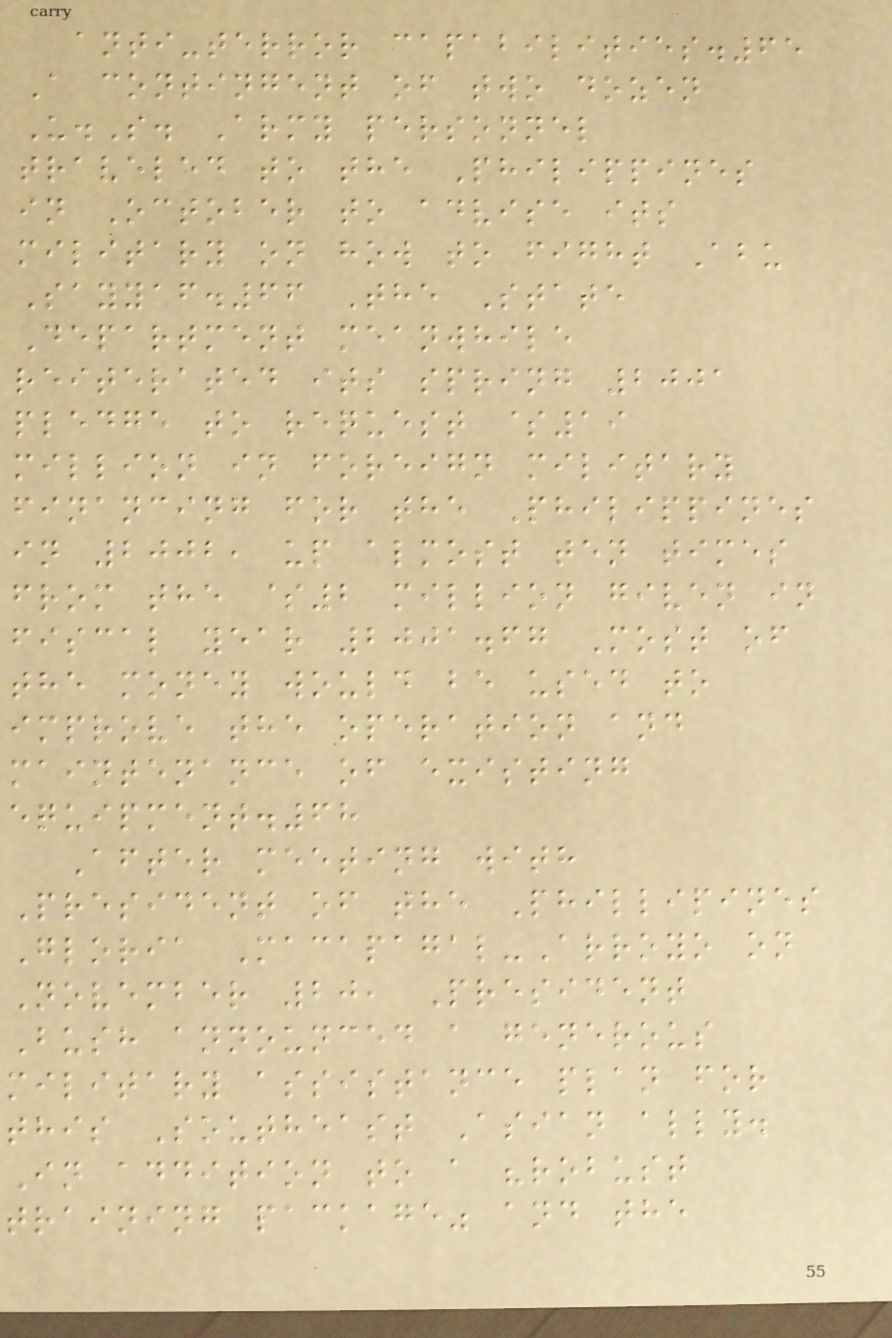anti-terror capabilities.65
A contingent of two dozen
U.S. Army personnel
traveled to the Philippines
in October to advise its
military on how to fight Abu
Sayyaf.66 The State
Department meanwhile
reiterated its spring 2001
pledge to request $19
million in foreign military
financing for the Philippines
in 2002, up almost ten times
from the $2 million given in
fiscal year 2001.67 Most of
the money would be used to
improve the operation and
maintenance of existing
equipment.68
After meeting with
President of the Phillipines
Gloria Macapagal-Arroyo on
November 20, President
Bush announced a generous
military assistance plan for
this Southeast Asian ally.
In addition to a "robust
training package" and the
